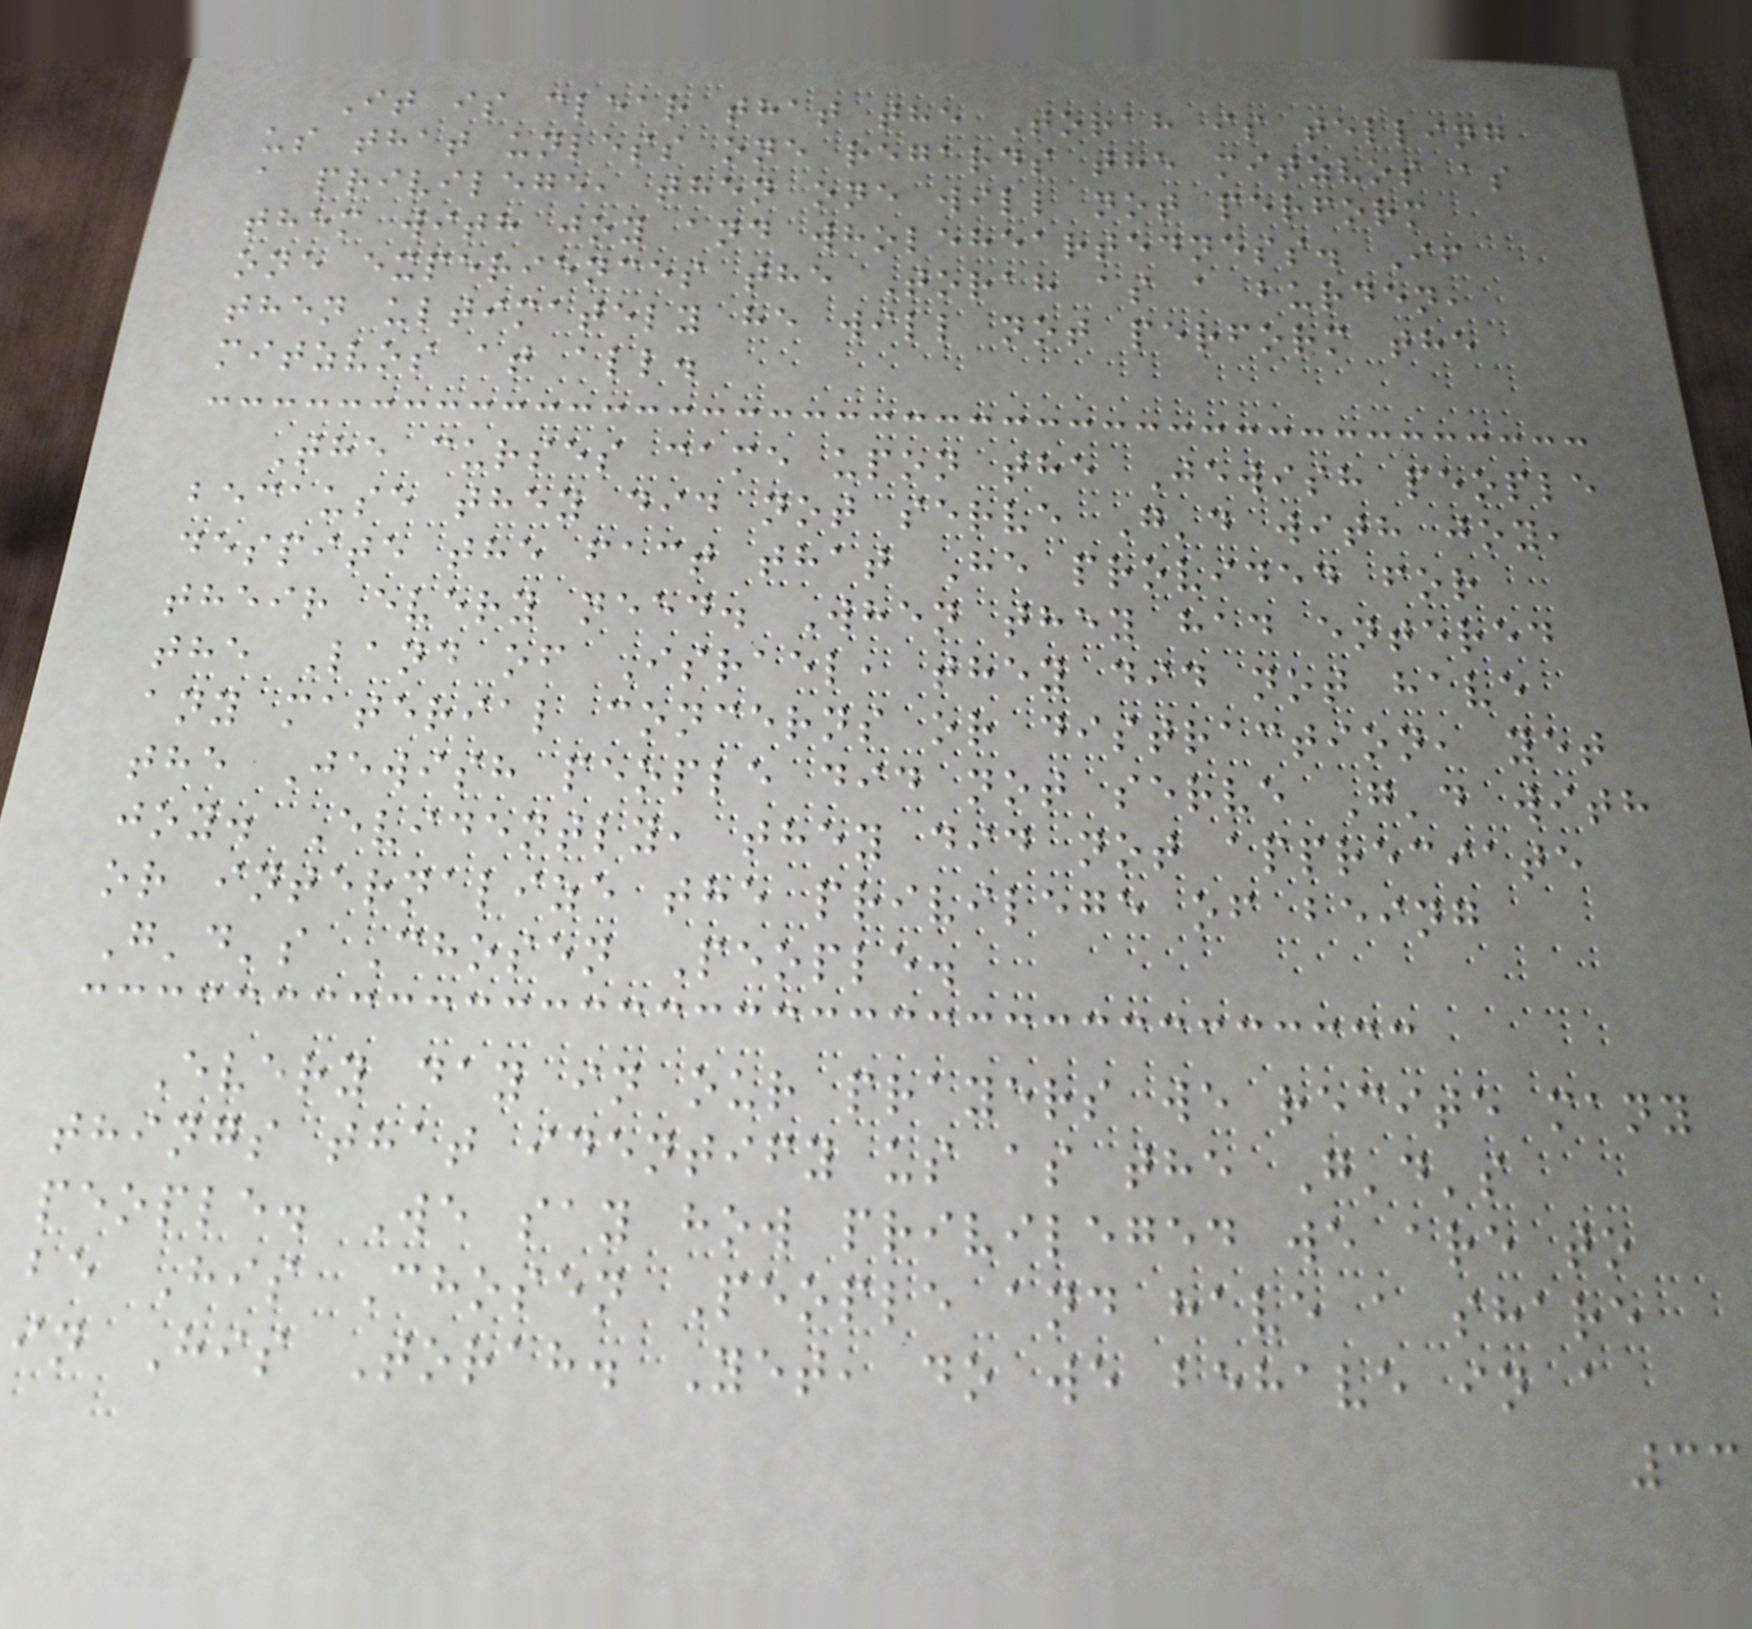It is clear that the Torah is telling
us that unless one regards the mitzvos as
a privilege, then one will not perform
them with joy and wholeheartedness. If
one experiences the Torah as a burden,
then ultimately he will not perform the
mitzvos at all.
The curses came upon the Jewish people
because they did not serve G'd with joy,
despite the fact that He provided for
their every need. When they had entered
the Land of Israel, they did not have
any material concerns or distraction, yet
the Jewish people did not serve G'd with
joy. Evidently, they did not appreciate
or internalize the privilege of being
G'd's Chosen People.
Every day in our prayers we recite many
things that identify us as the G'd's
people. We say how privileged we are to
be His Chosen People and have a share
in His Torah. Yet, do we behave in a
33
